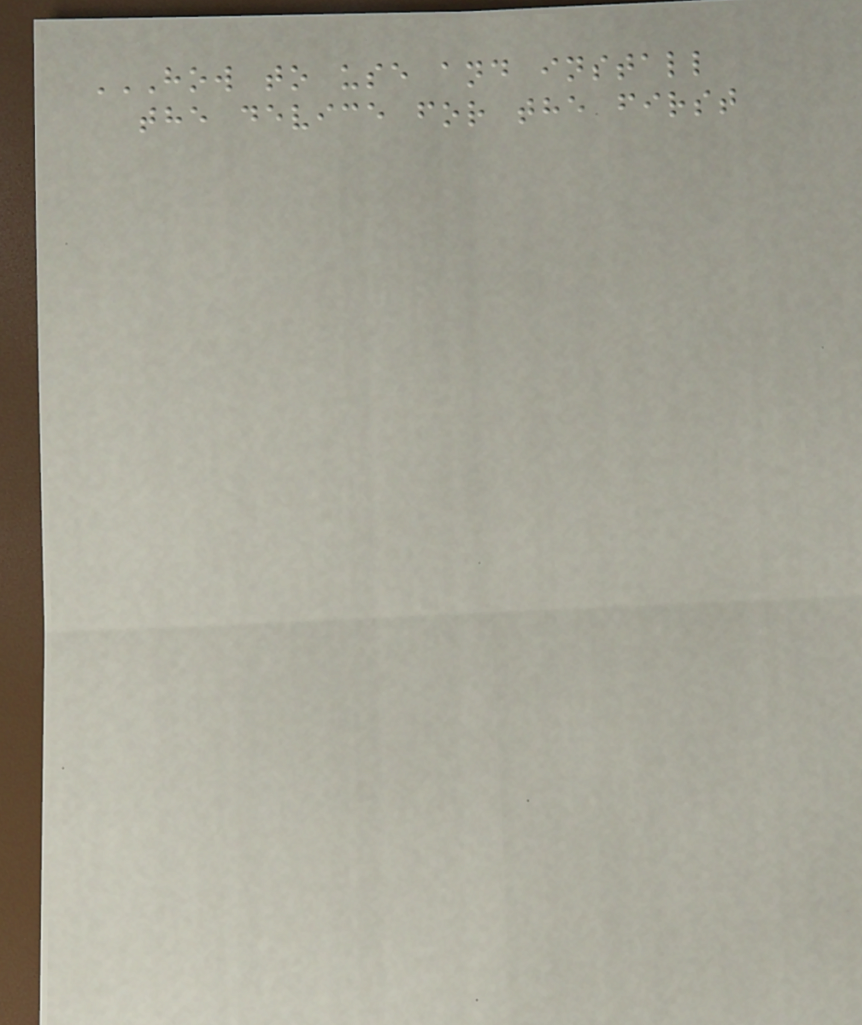HOW TO USE AND INSTALL
THE DEVICE FOR THE FIRST
